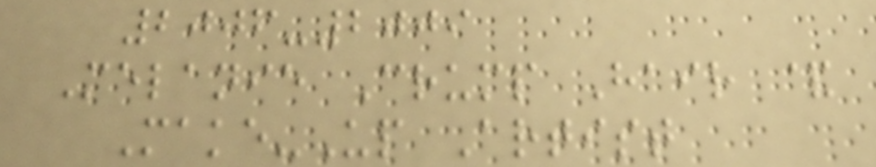2006-2009
Melanie Crump Hair &
Make-Up Artist
